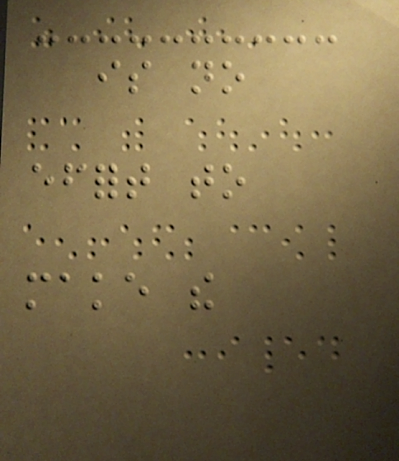is no
effort to
make the
